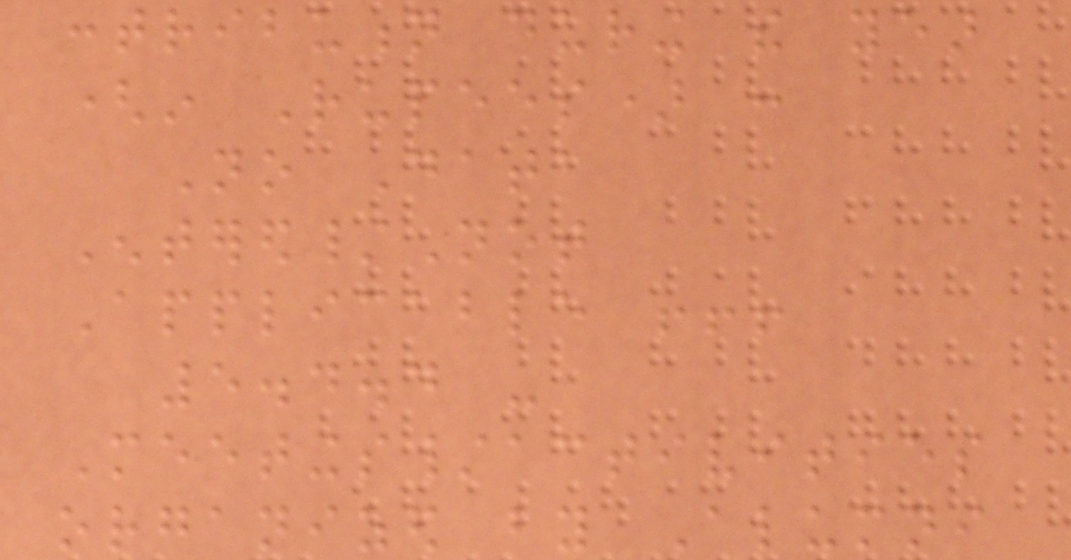contribution during the year
(in Rupees) :
No Data
Entered/Not
Applicable !!!
5.4.4 -
Meetings/activities
organized by Alumni
